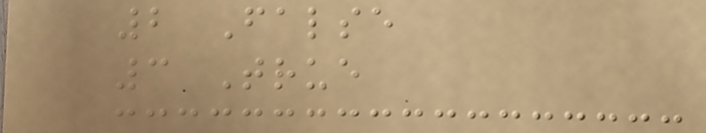2 False
3 True
